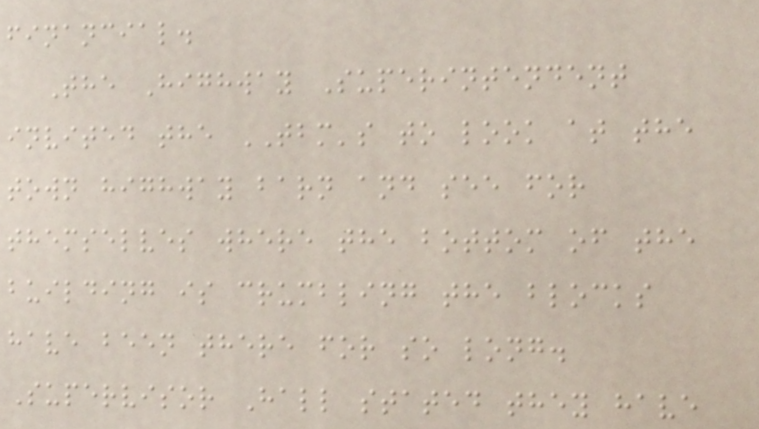financial.
The Highway Superintendent
invited the TBM's to look at the
town highway barn and see for
themselves where the bottom of the
building is crumbling the blocks
have been there for so long.
Supervisor Hall stated they have
